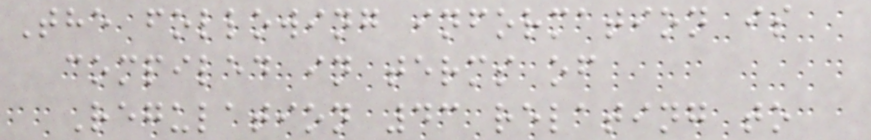The following information is
compiled in terms of
Regulation 43 relating to
